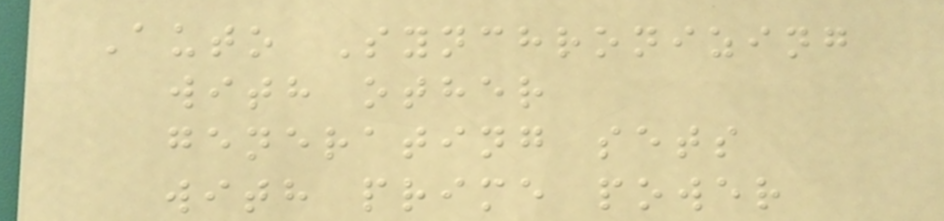Auto Synchronizing
with other
generating sets
with prime power
